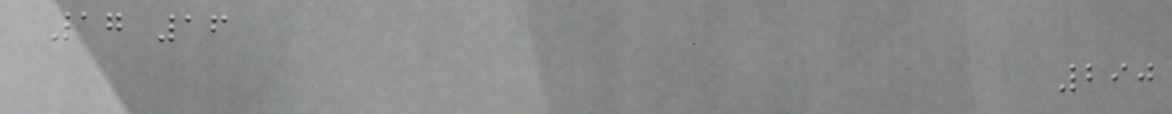17 16
290
